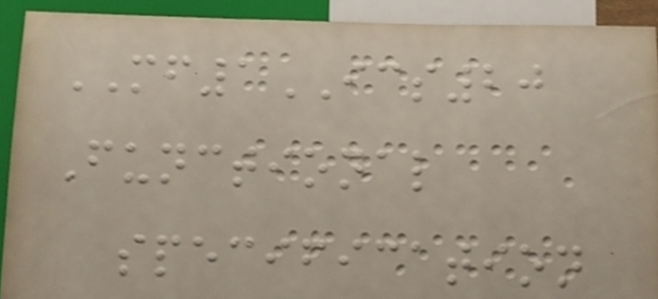MF1ICS20
Functional
specification
